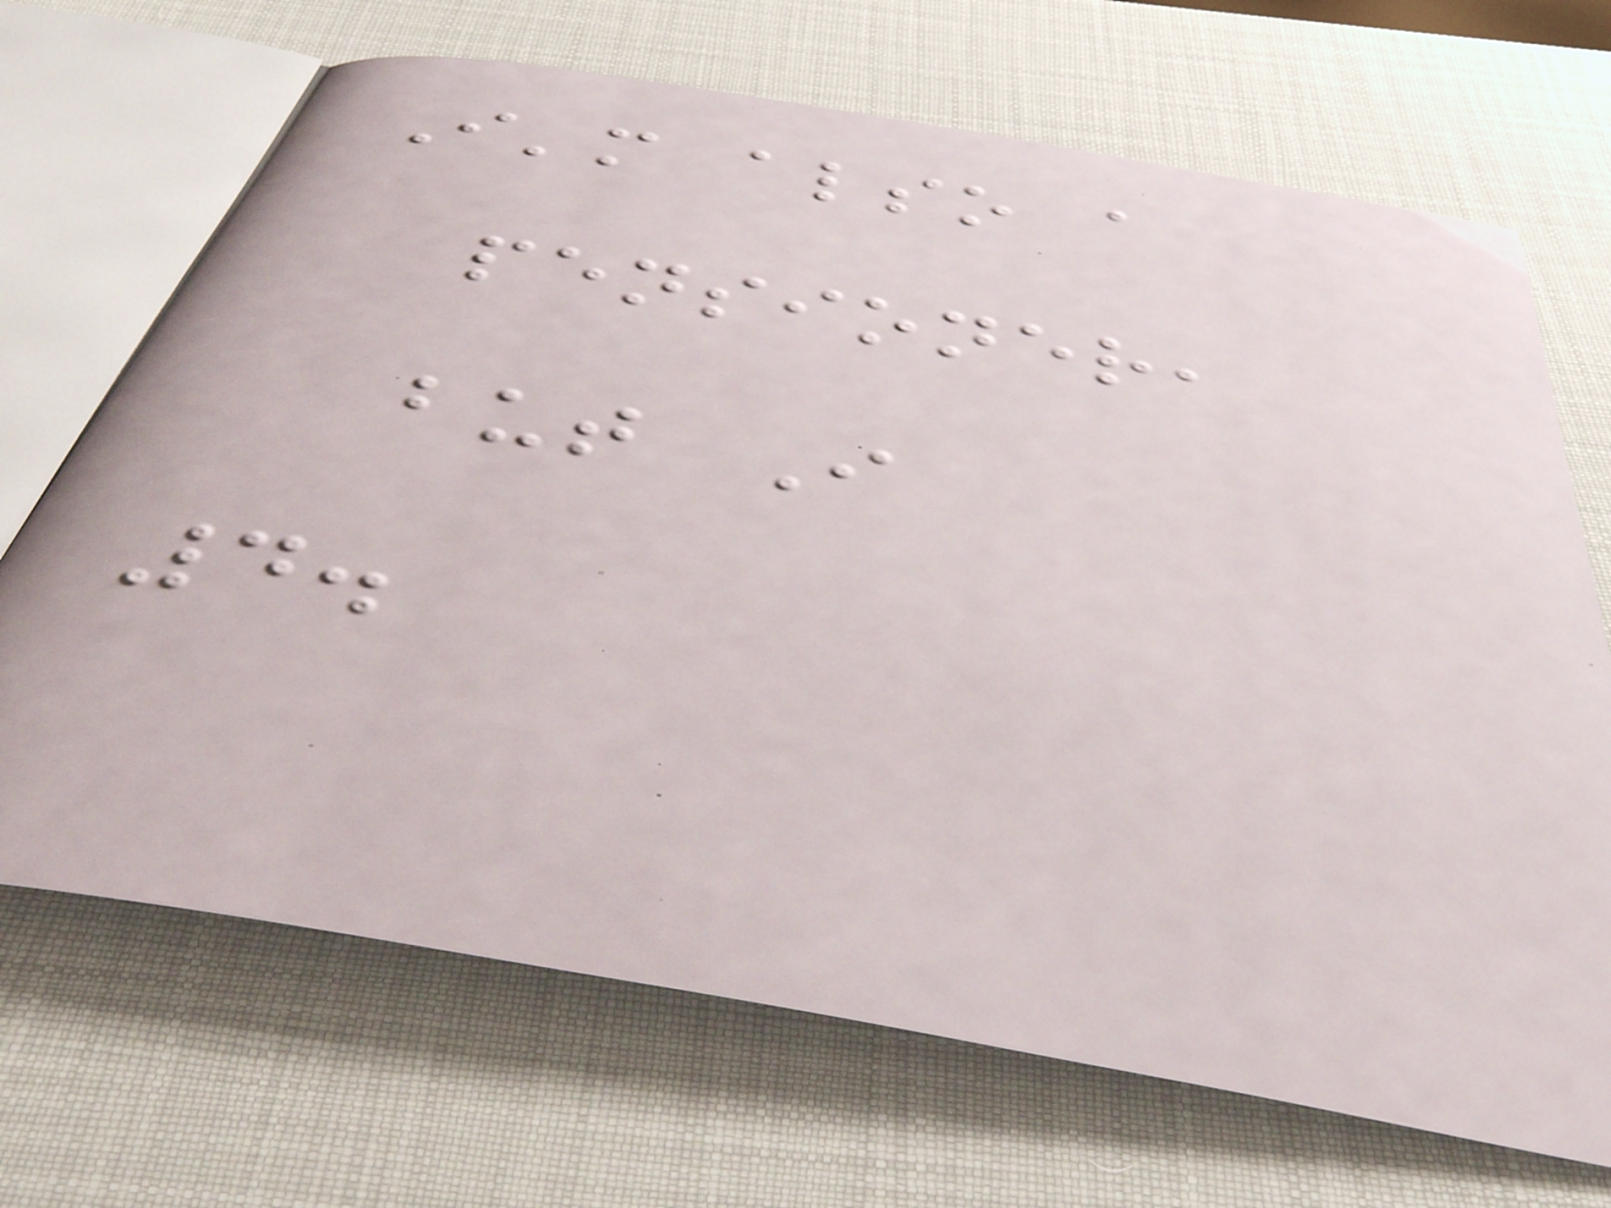I'm also a
pensioner,
but I
4.
